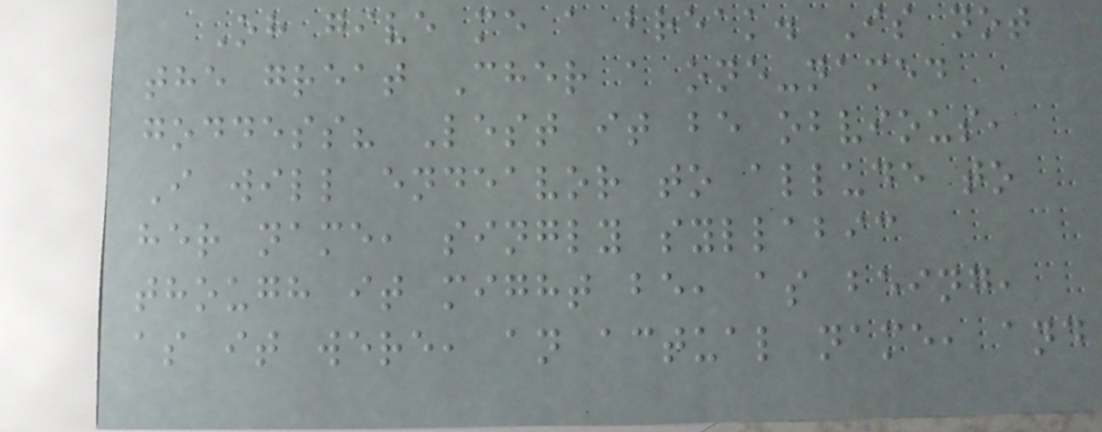Oh give me a break. Is not
the great Cher a one-named
goddess? Lest it be obvious,
I will endeavor to allude to
her name, singly syllabic
though it might be, as being,
as it were, an actual name, and
